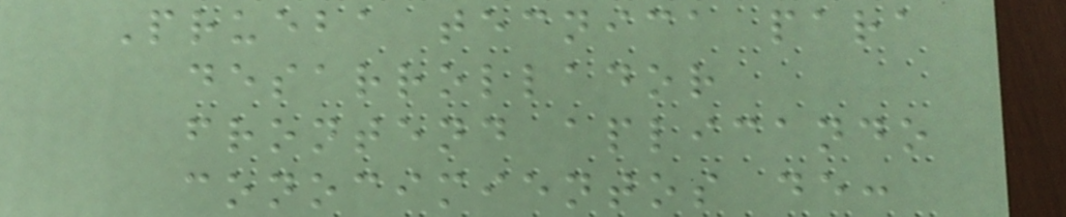Prueba tecnica para
desarrollador
frontend aplicando
conocimientos de:
